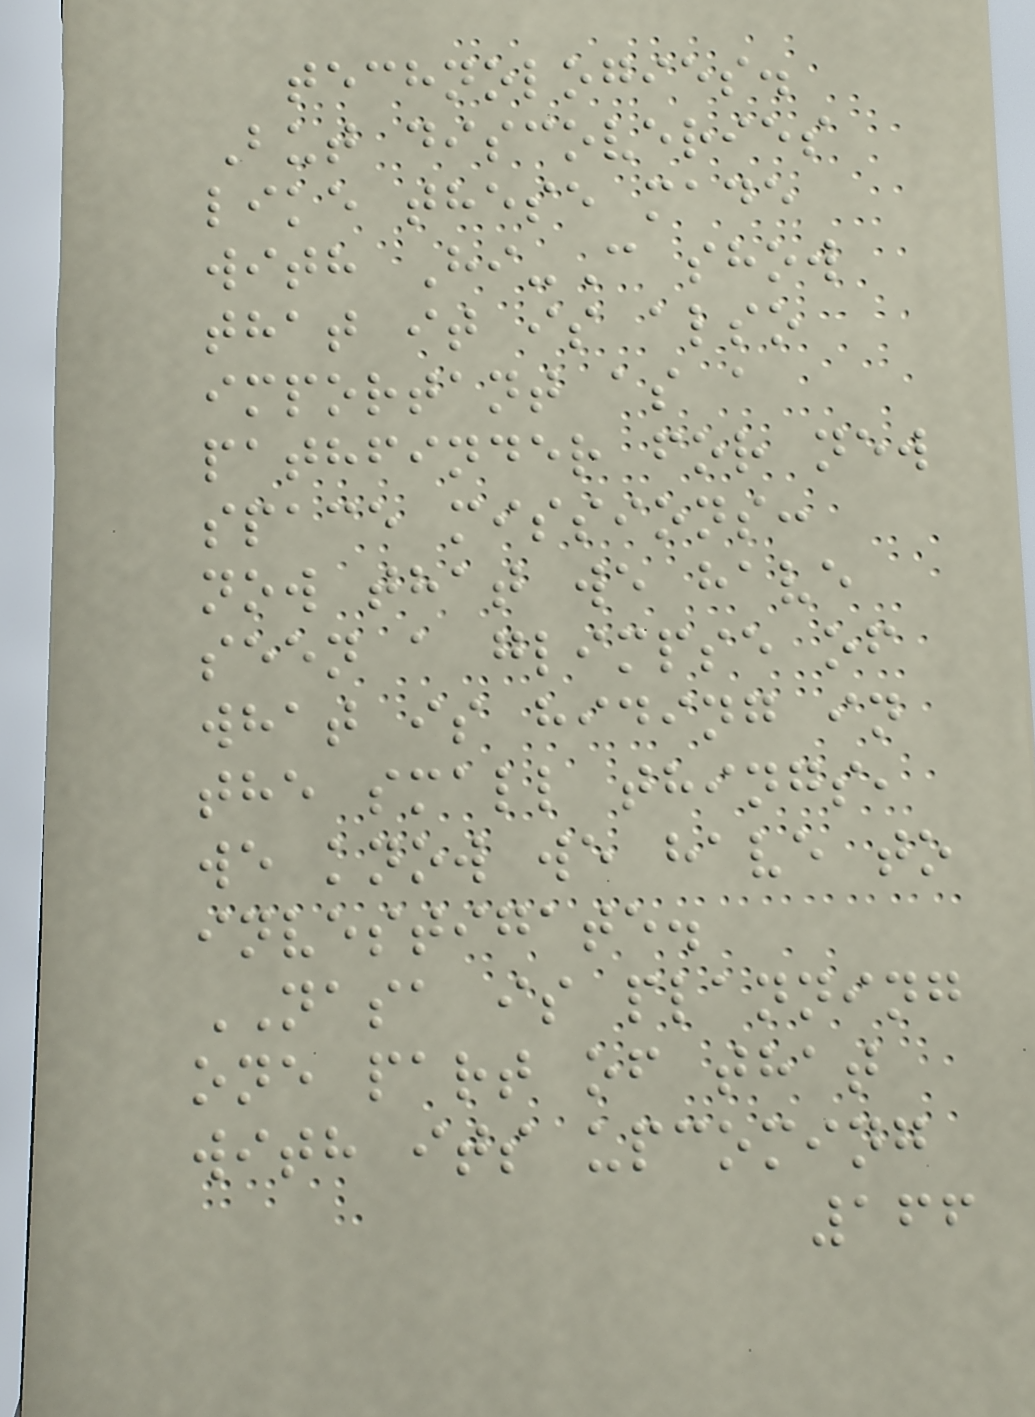technologies.
But discoveries
like these made
with Hi-C show
that it is also
important as a
pathfinder for new
space missions:
now that we have
seen a glimpse of
what is hiding in
the small things,
we know we have to
investigate.
NASA is planning
one part of that
with its upcoming
166
